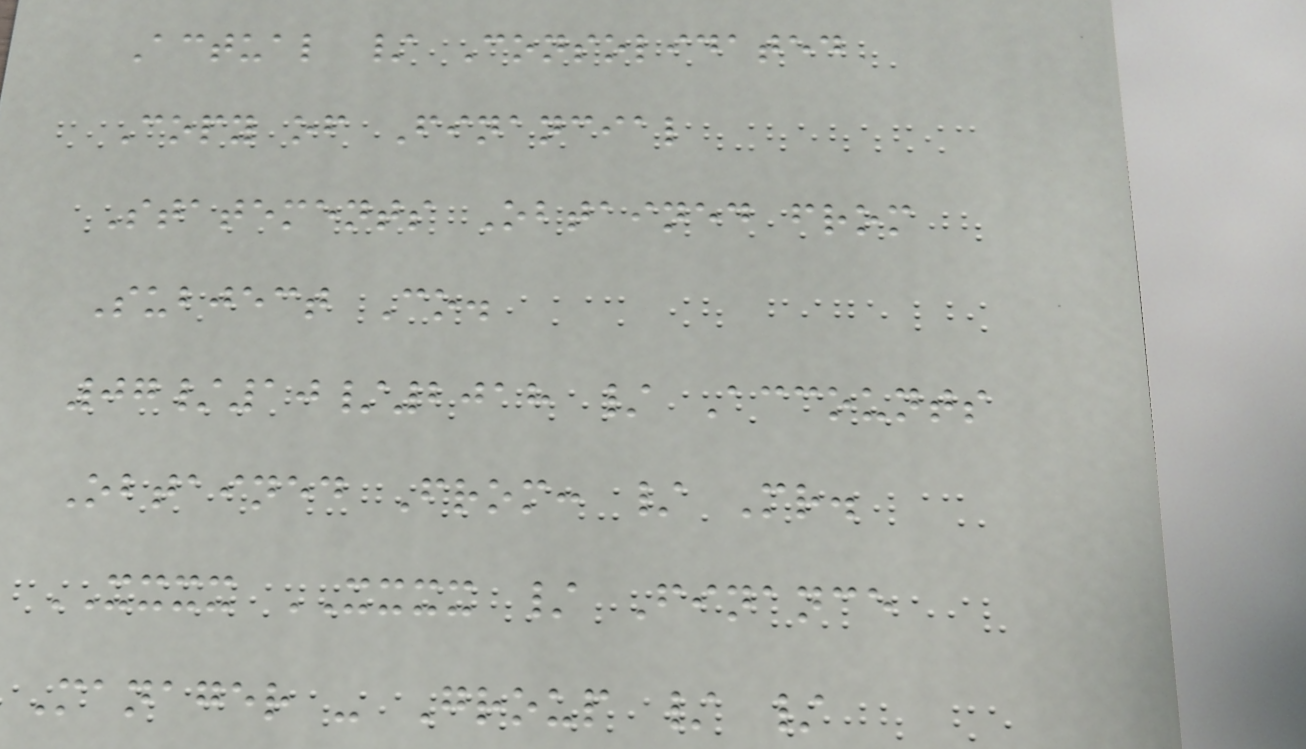Actual / Consolidated
Copy of Financial
Statements Obtained from
Subject Co.
07/10/2018 / Accounts
Obtained From: / Mr.
XXXX XXXX / Finance
Manager - Group / /
